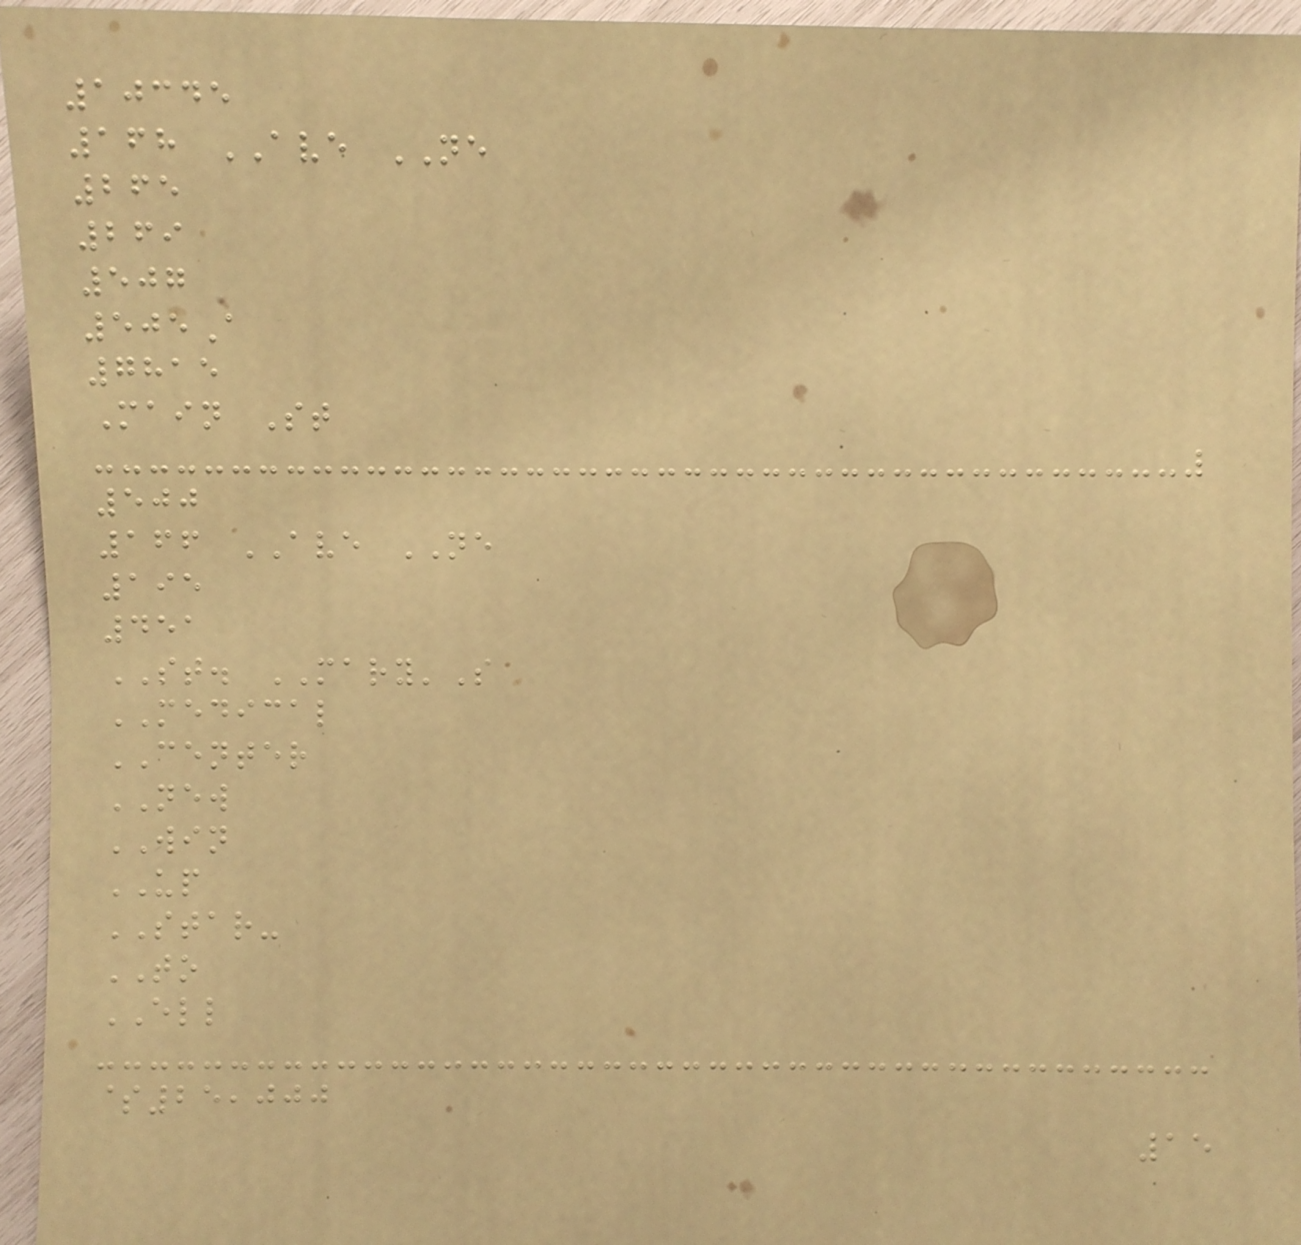10345
168 AVE NE
265
269
507
505A
7815
Main St
500
166 AVE NE
195
451
ST. MARY'S
MEDICAL
CENTER
NEW
WIN
UP
STAR-
TO
ELL
$25,000
15
